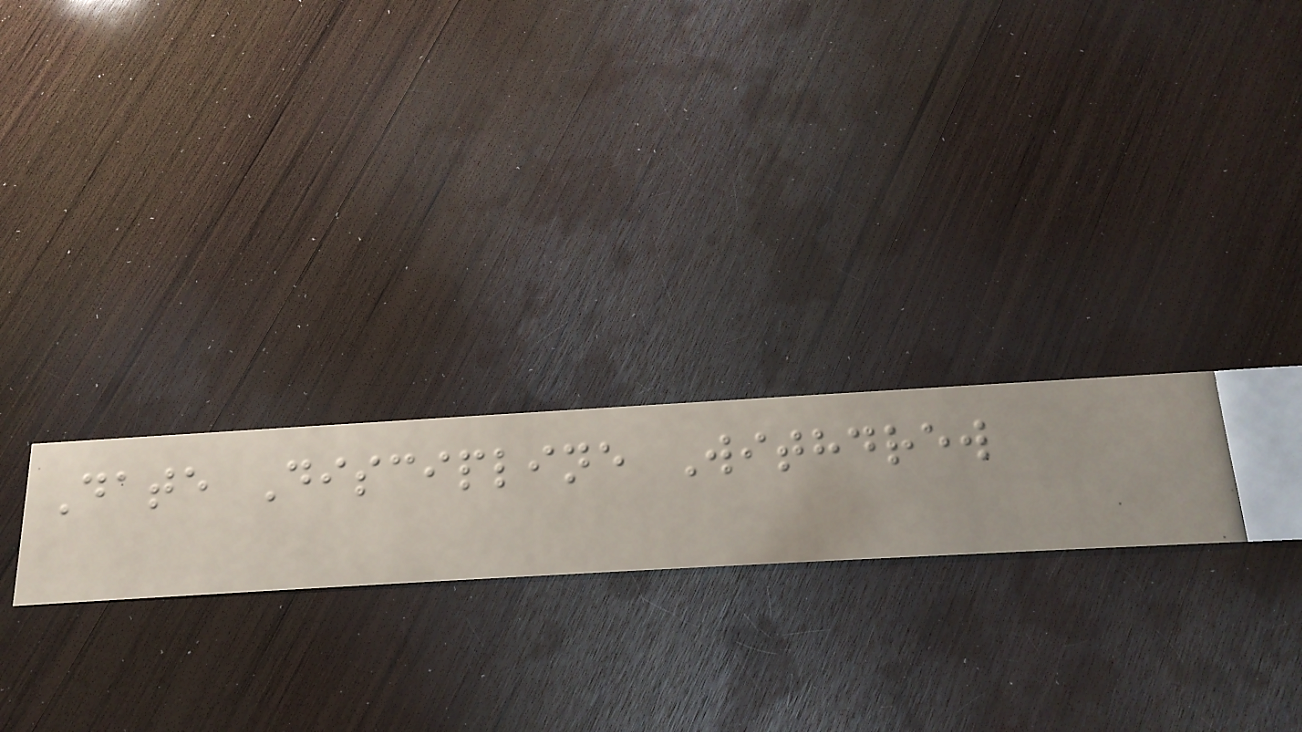Date Discipline Withdrew
